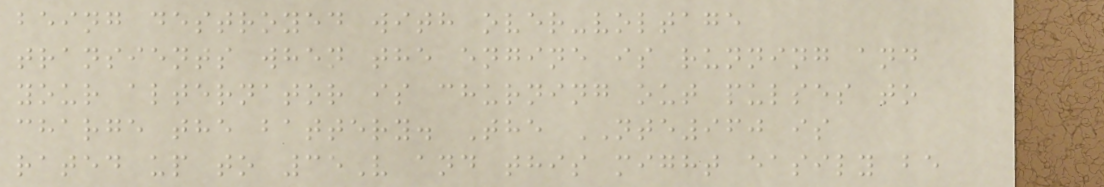being destroyed with over-voltage
transients when the engine is running and
your alternator is churning out pulses to
charge the battery. The NTE960 is
rated up to 35V and this might easily be
